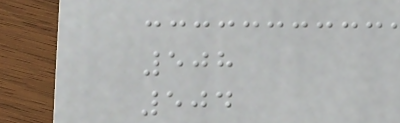508
504
